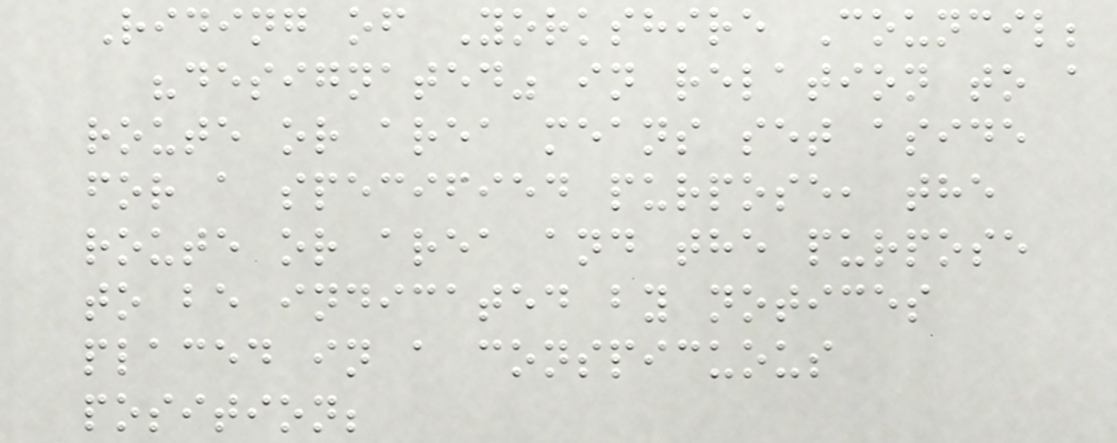Riding of Yorkshire Council;
"designated" in relation to a
route or area means set aside
for a specified purpose, the
route or area and the purpose
to be indicated by notices
placed in a conspicuous
position;
